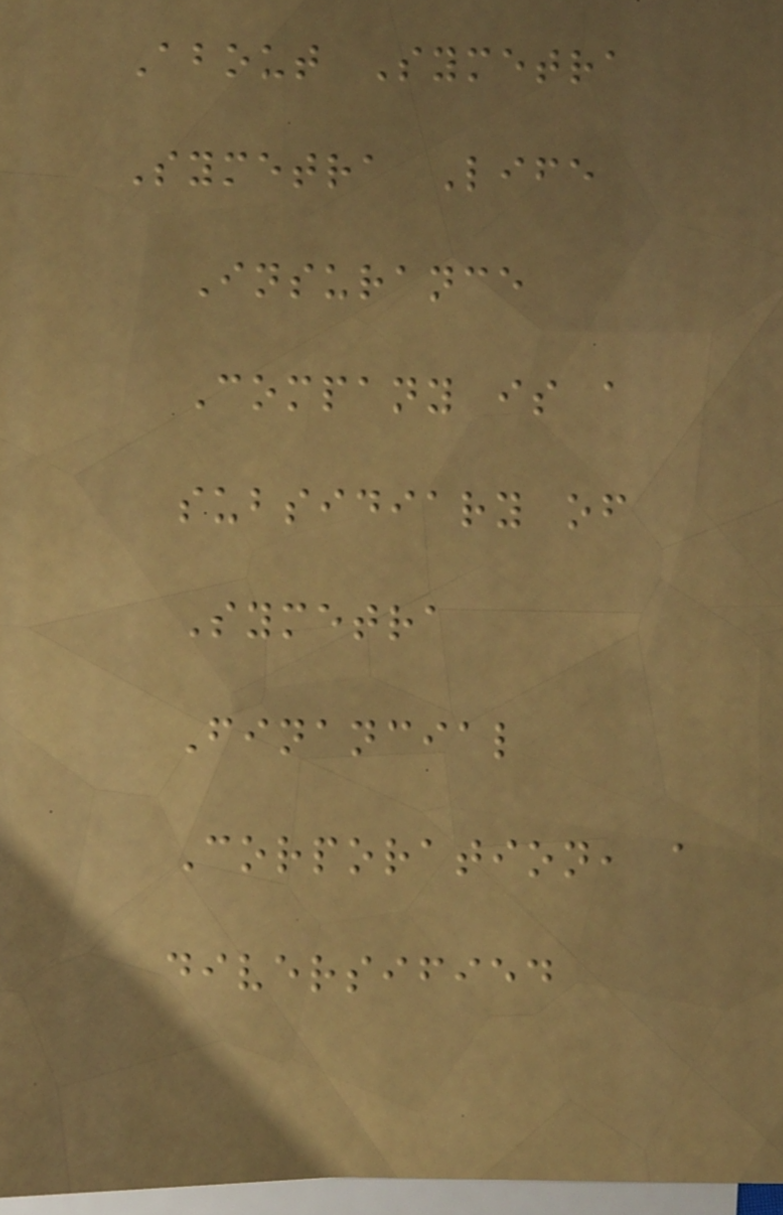About Symetra
Symetra Life
Insurance
Company is a
subsidiary of
Symetra
Financial
Corporation, a
diversified
